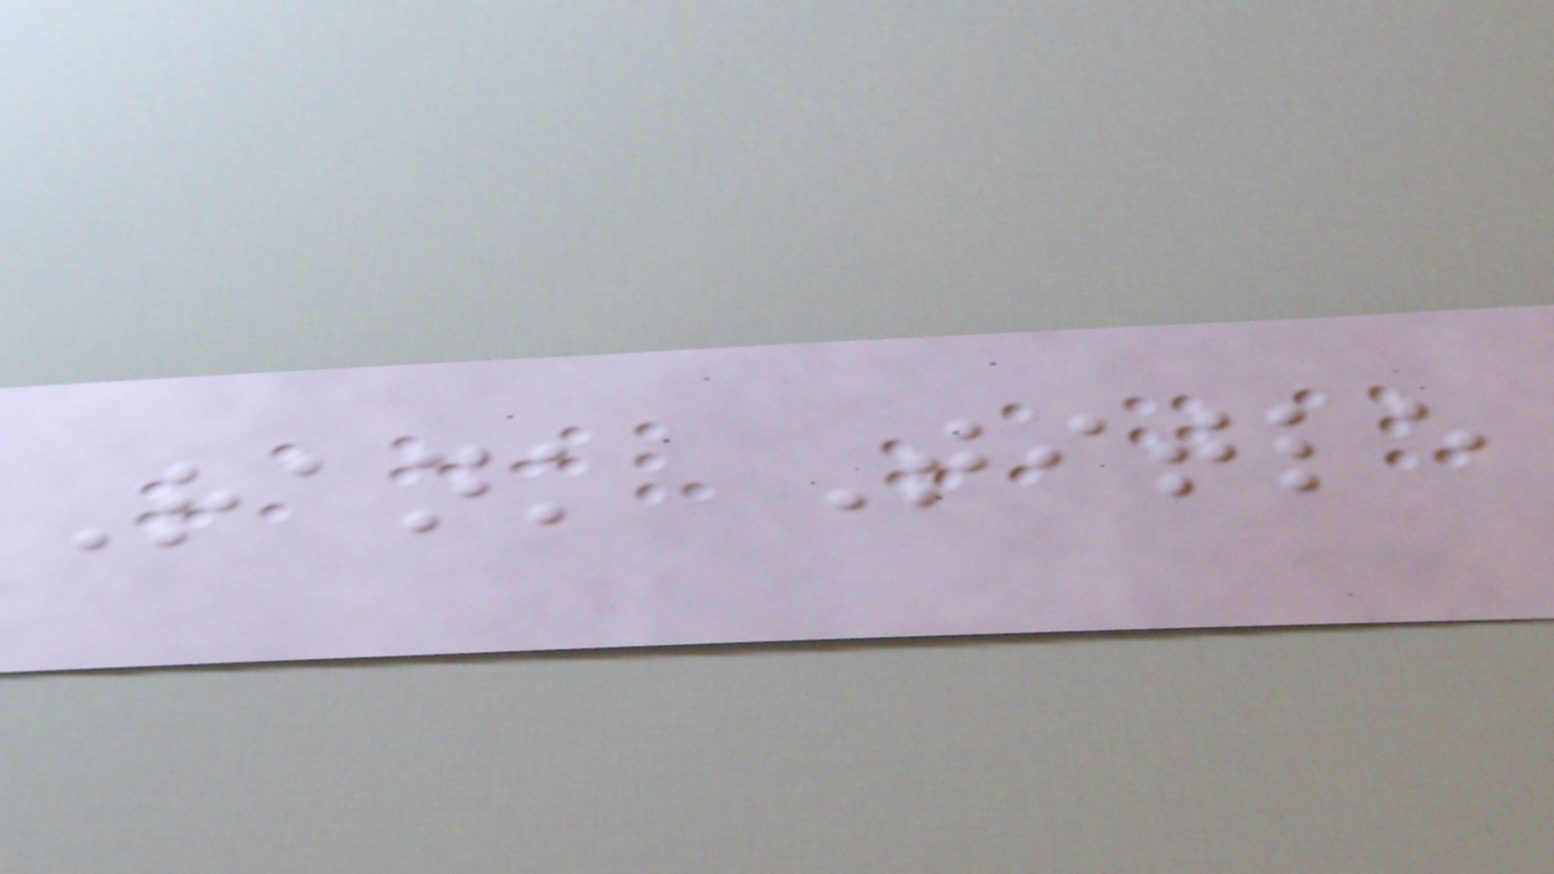Rank Title
